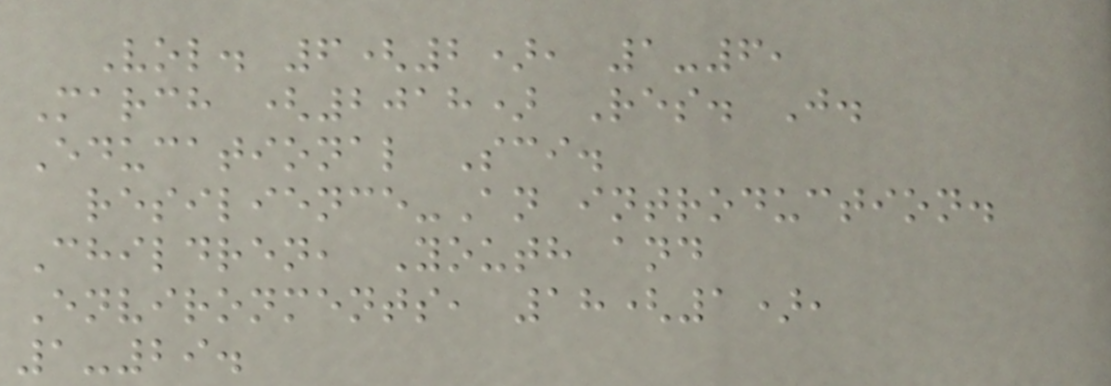Vol. 6(2), 1-6,
March (2018) Res. J.
Educational Sci.
resilience-An introduction.
Children, Youth and
Environments, 18(1),
1-29.
